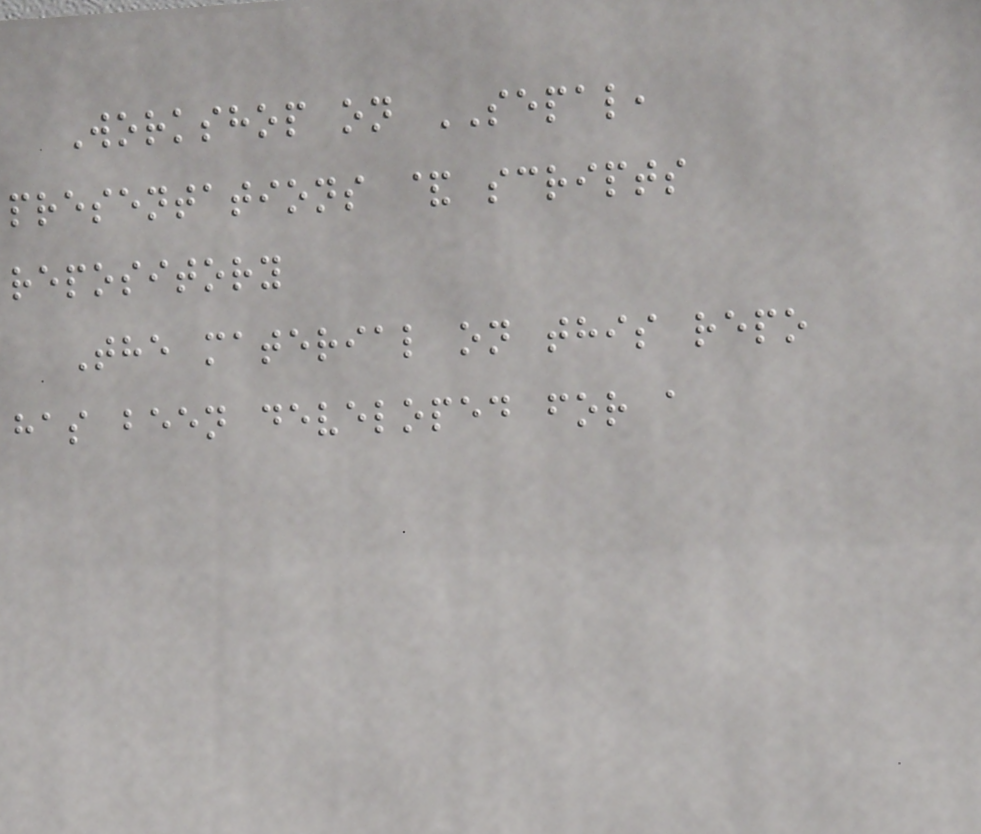Workshop on SEPAL,
presentations & scripts
repository
The material on this repo
has been developed for a
